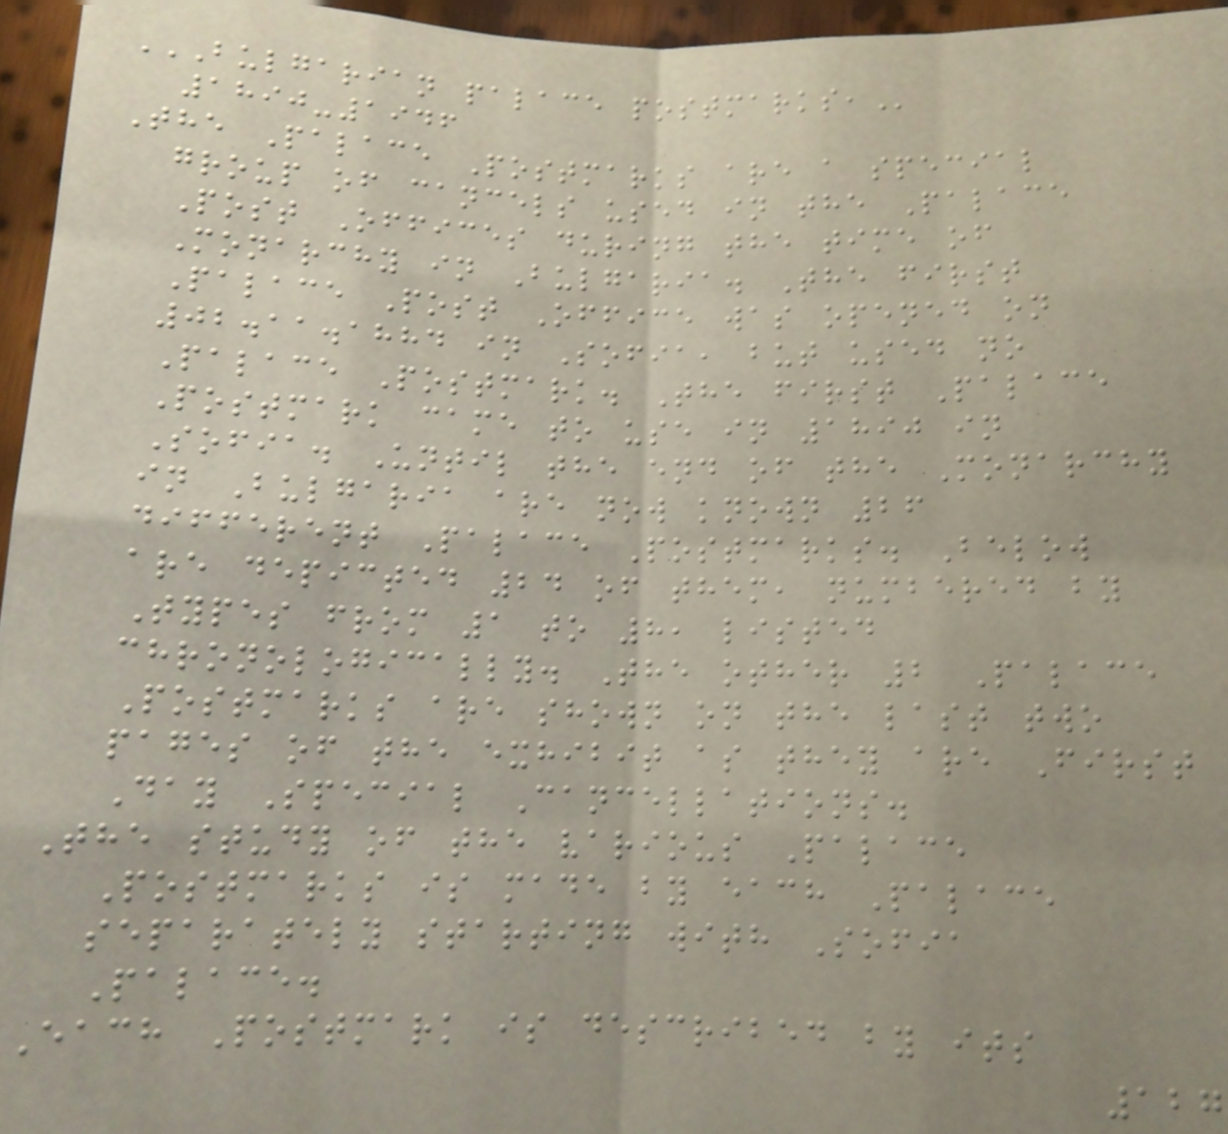BULGARIAN PALACE POSTMARKS,
1890-1946
The Palace Postmarks are a special
group of cancels used in the Palace
Post Offices during the time of
Monarchy in Bulgaria. The first
Palace Post Office was opened on
02.11.1884 in Sofia, but used no
Palace Postmark. The first Palace
Postmark came to use in 1890 in
Sofia. Until the end of the Monarchy
in Bulgaria are now known 26
different Palace Postmarks. Below
are depicted 24 of them, numbered by
Types from 1 to 8, listed
chronologically. The other 2 Palace
Postmarks are shown on the last two
pages of the exhibit as they are First
Day Special Cancellations.
The study of the various Palace
Postmarks is made by each Palace
separately starting with Sofia
Palace.
Each Postmark is described by its
127
